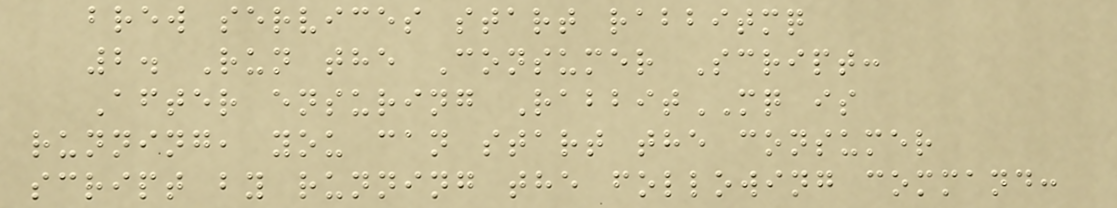brew services start rabbitmq
2. Run the Consumer Script:
After ensuring RabbitMQ is
running, you can start the consumer
script by running the following command:
